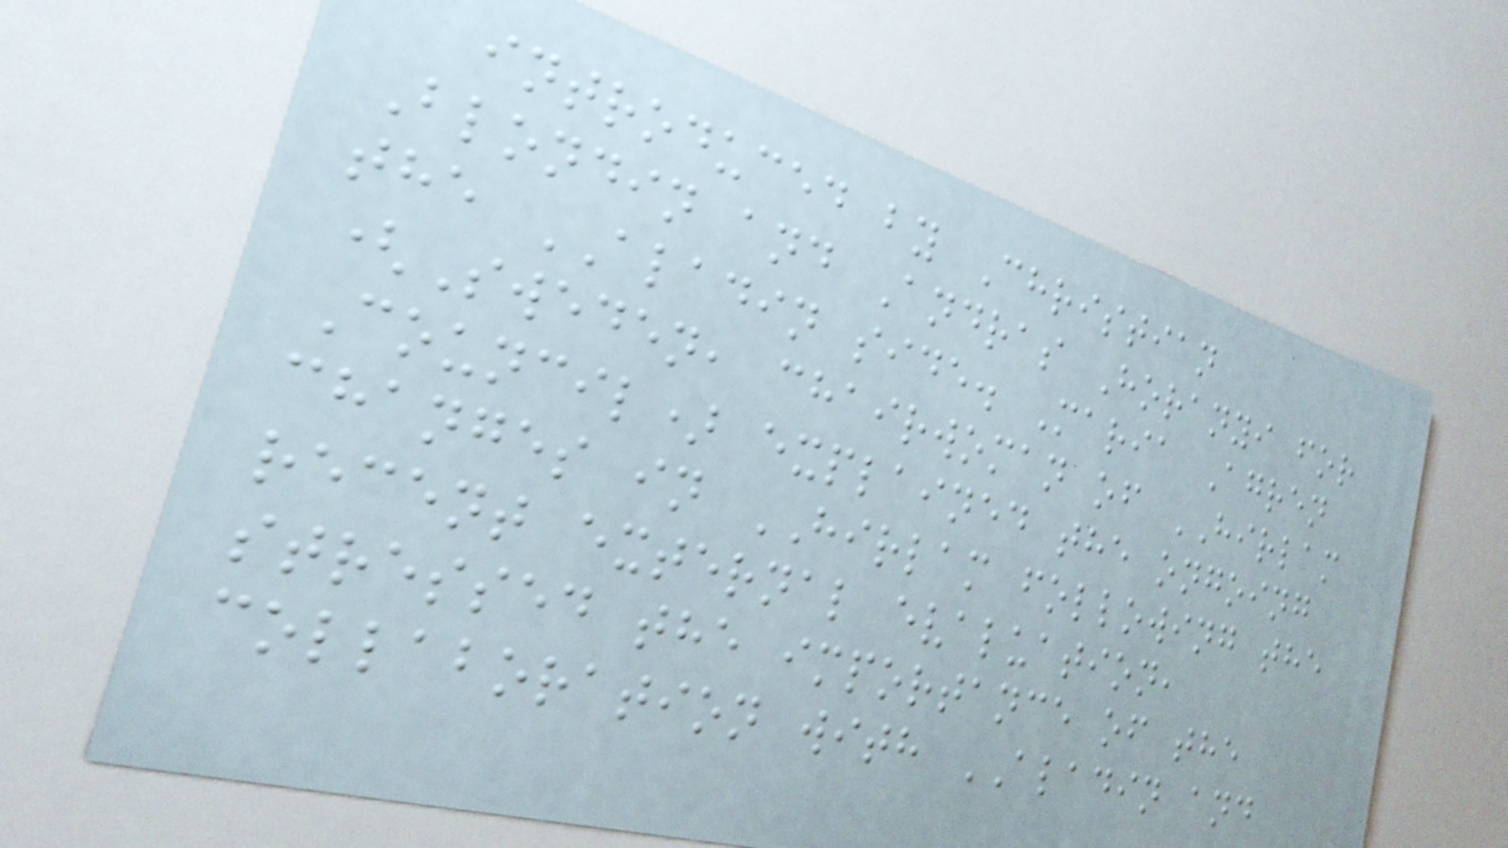introduced by Christian
Blondin and Andras Horanyi for
the ALADIN side. Maria Agren
(Sweden, chairwoman of HIRLAM
Council) explained the ongoing
changes in HIRLAM following the
recent external evaluation,
stressed the importance of the
collaboration with ALADIN and
